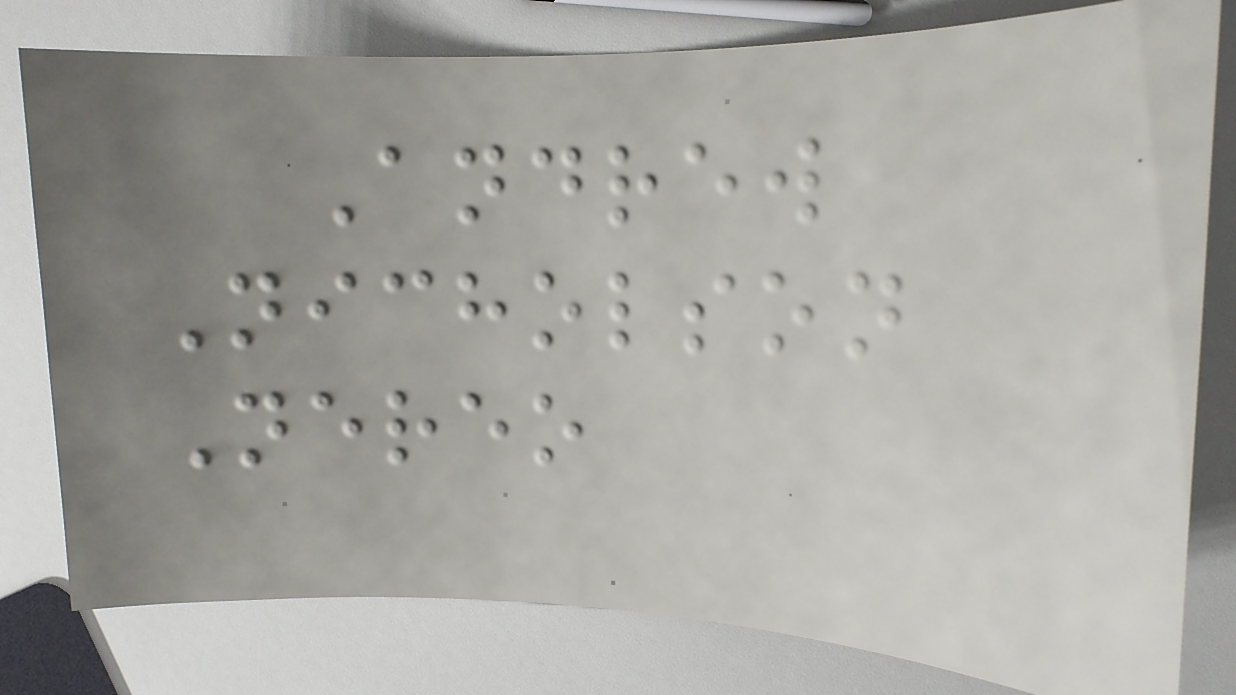Andrew
Nicholson
Nereo
